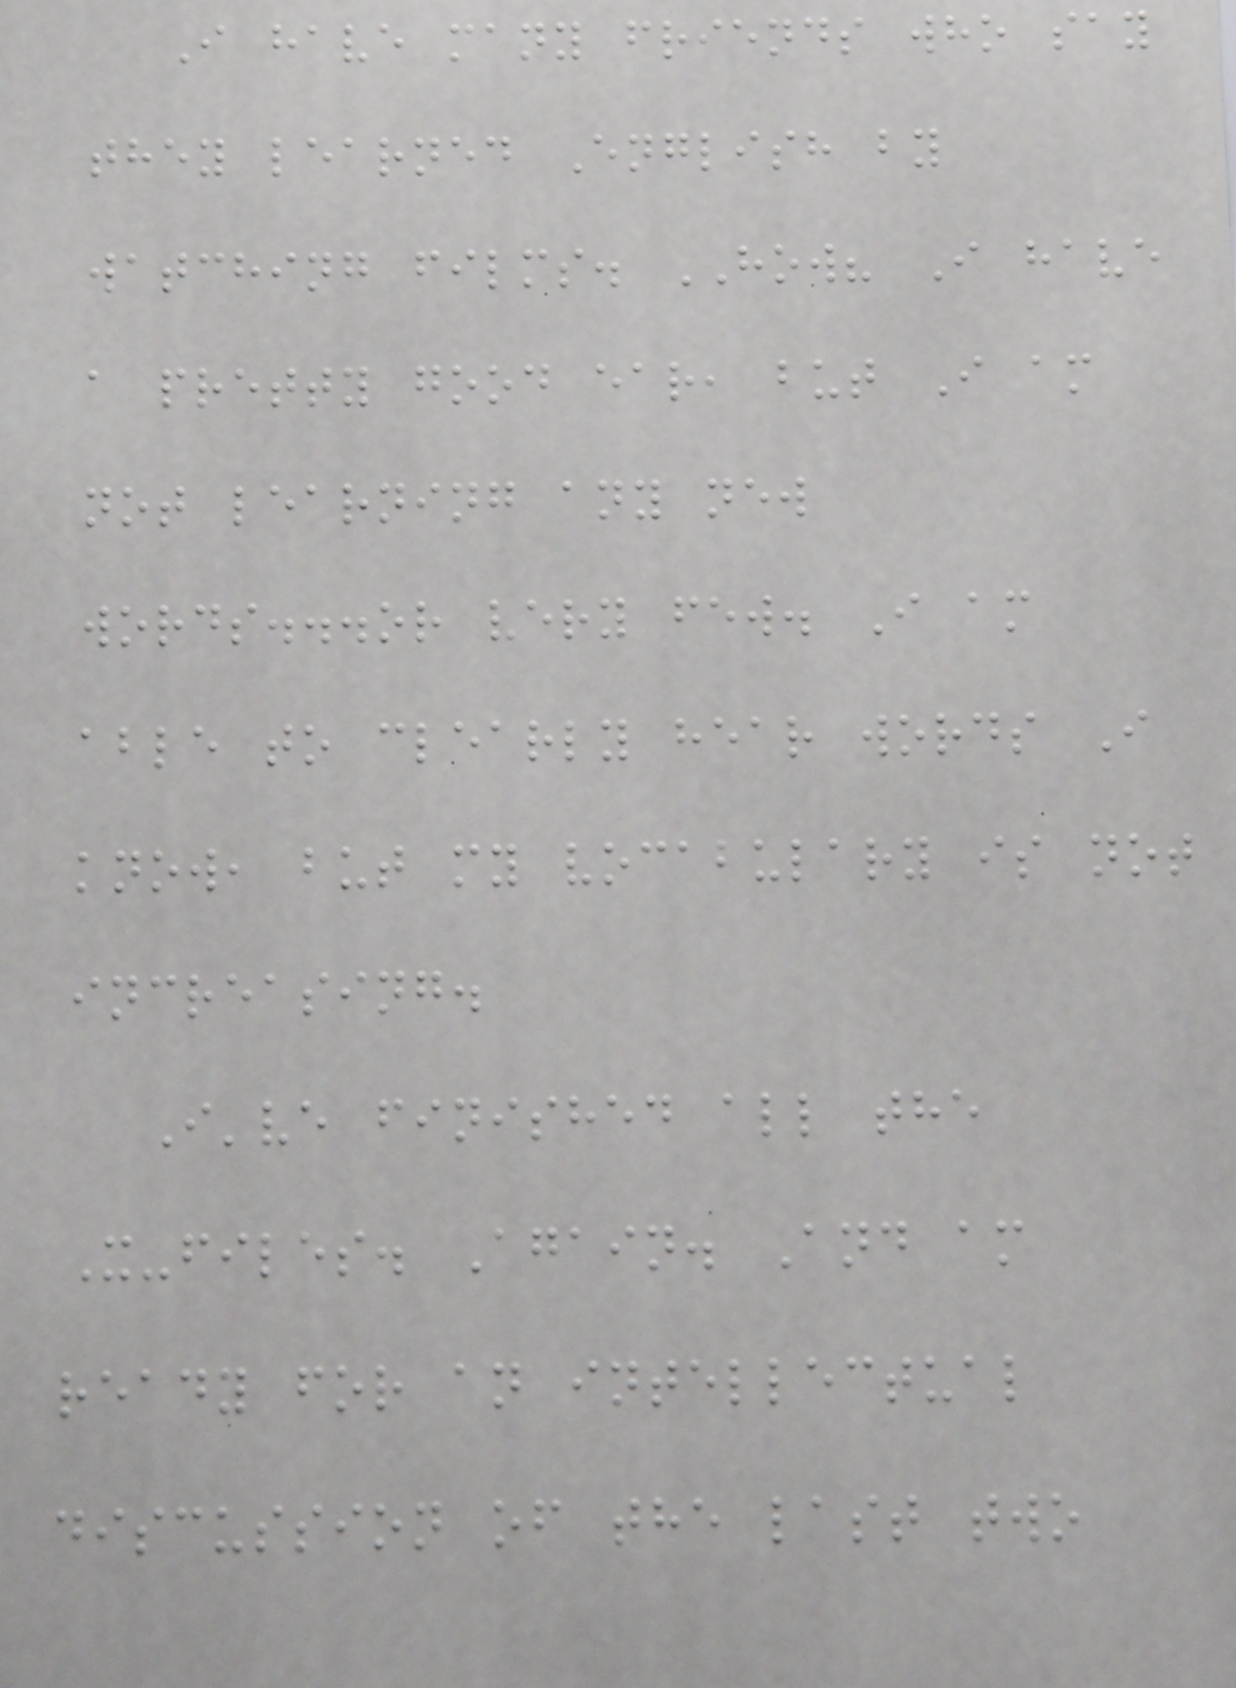I have many friends who say
they learned English by
watching films. HOW? I have
a pretty good ear, but I am
not learning any new
words...or very few. I am
able to clearly hear words I
know, but my vocabulary is not
increasing.
I've finished all the
X-files. Again. And am
ready for an intellectual
discussion of the last two
